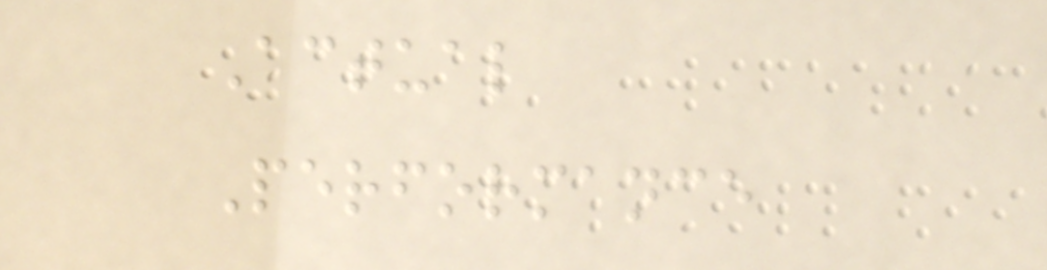Actual
Performance
